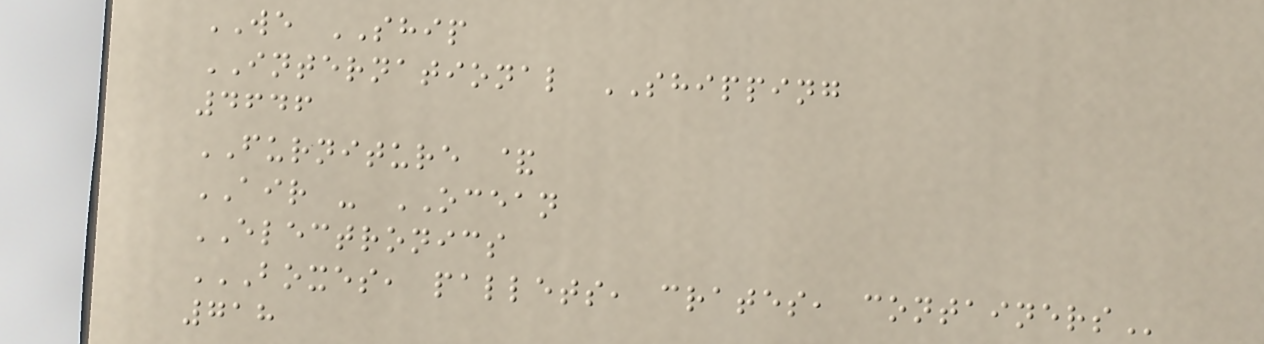WE SHIP
INTERNATIONAL SHIPPING
4646
FURNITURE &
AIR - OCEAN
ELECTRONICS
BOXES, PALLETS, CRATES, CONTAINERS
718
